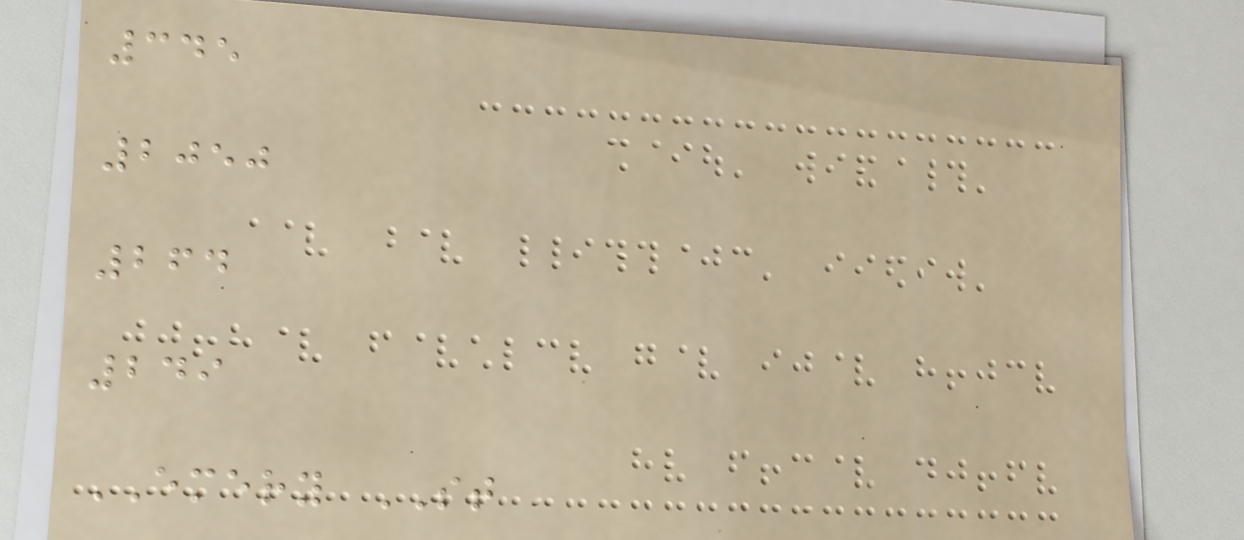345
2050
264
249
EMERY ST
